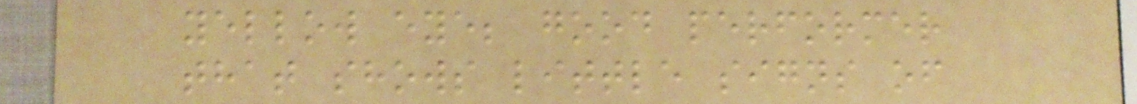yellow eye; good performer
that shows little signs of
